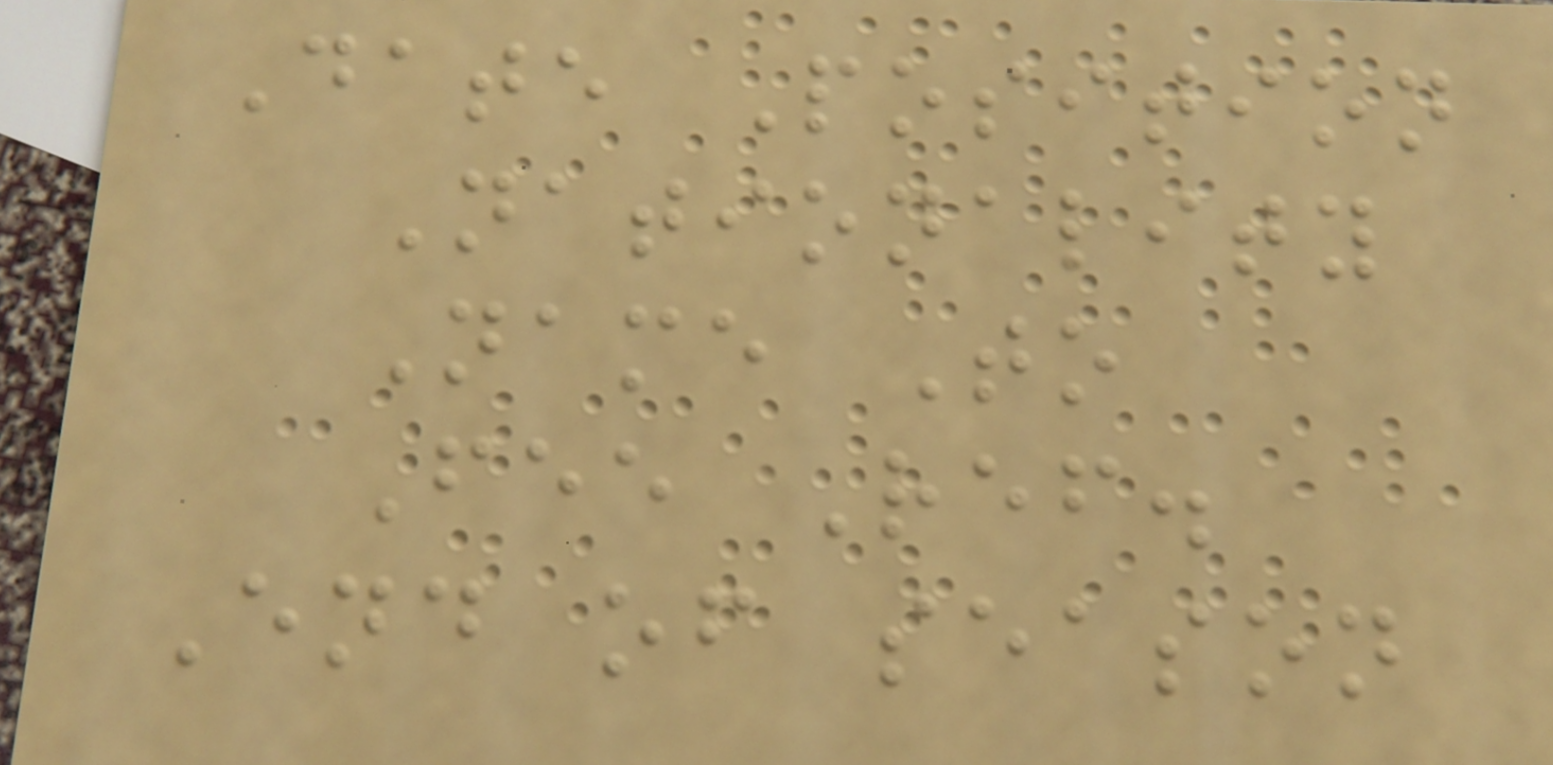Date Position
Nationality
Name To
Fee Ref.
End of season
